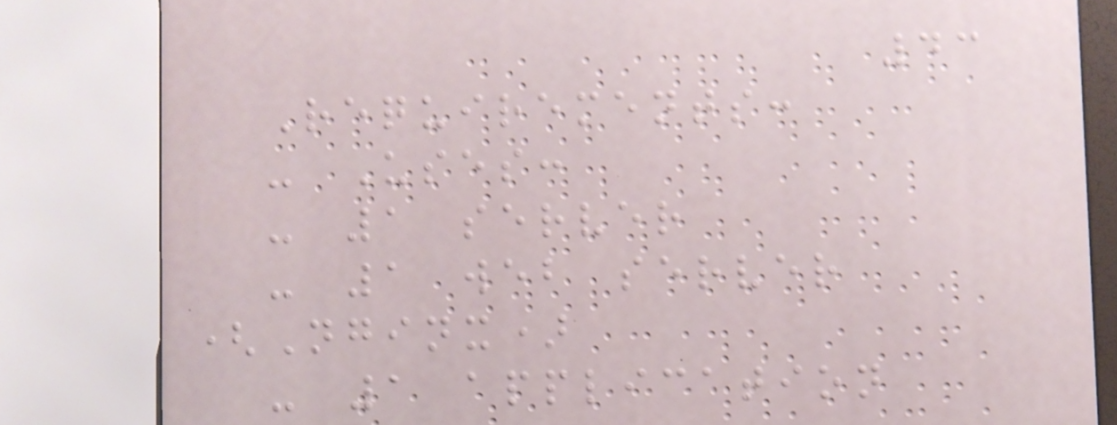43
Requirements:
- Uses:
- 1 server
- 1 web server
(Nginx)
- 1 application
